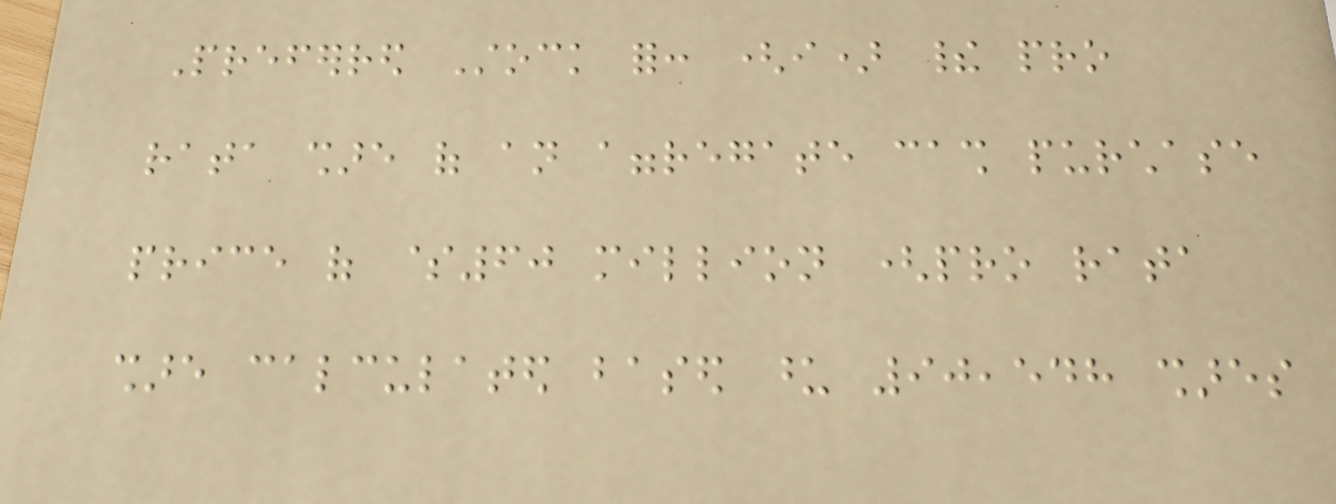Preferred Stock for: (i) their pro
rata share of an aggregate cash purchase
price of $60 million (pro rata
share calculated based upon 90,548 shares
